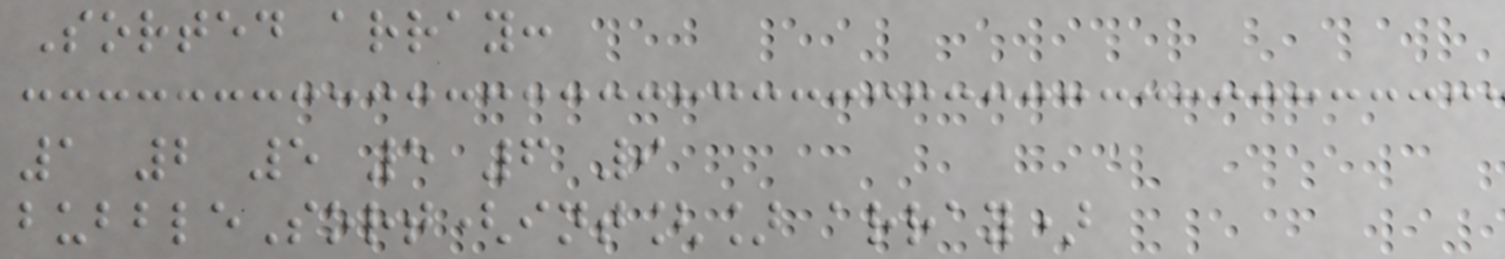Sorted array:
1 2 5 5 6 9
bubbleSort(int[] array)
